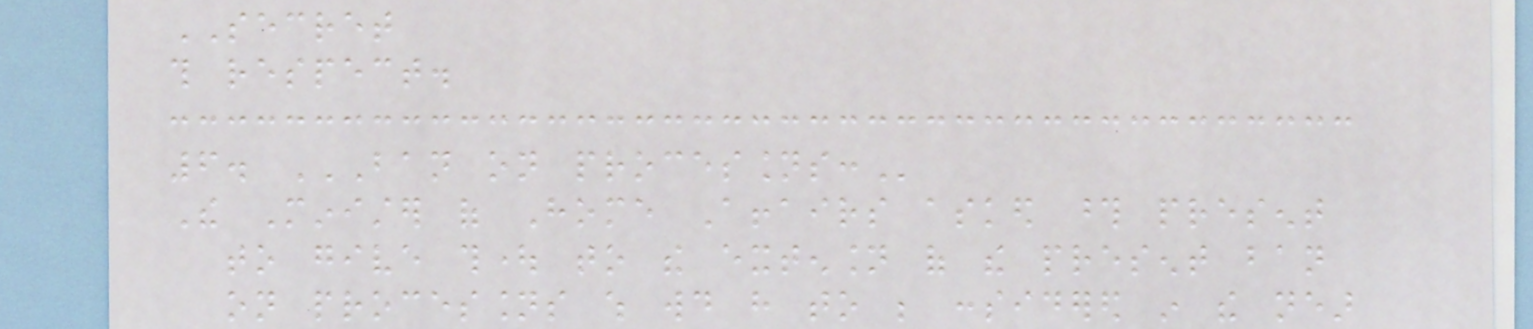SECRET
this respect.
6. BAN ON PROCESSIONS:
The Minister of Home Affairs asked those present
to give thought to the extension of the present ban
on processions which would have to be considered in the near
